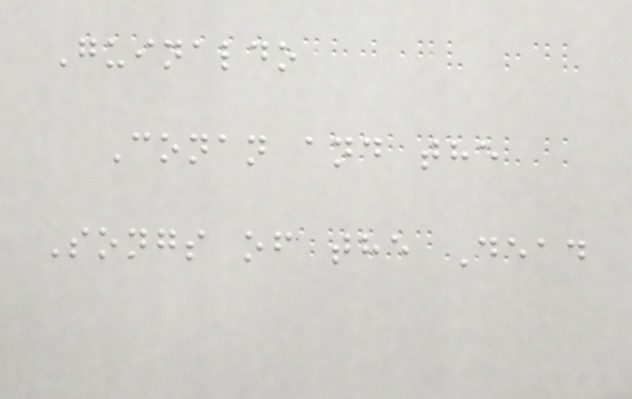Guinaldo
Conan and the
Songs of the Dead
